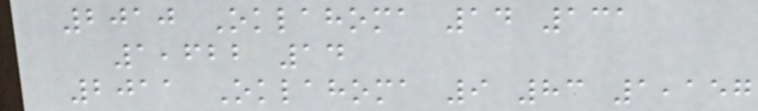2010 Oklahoma 14 131
1,622 14
2011 Oklahoma 9 83 1,157
